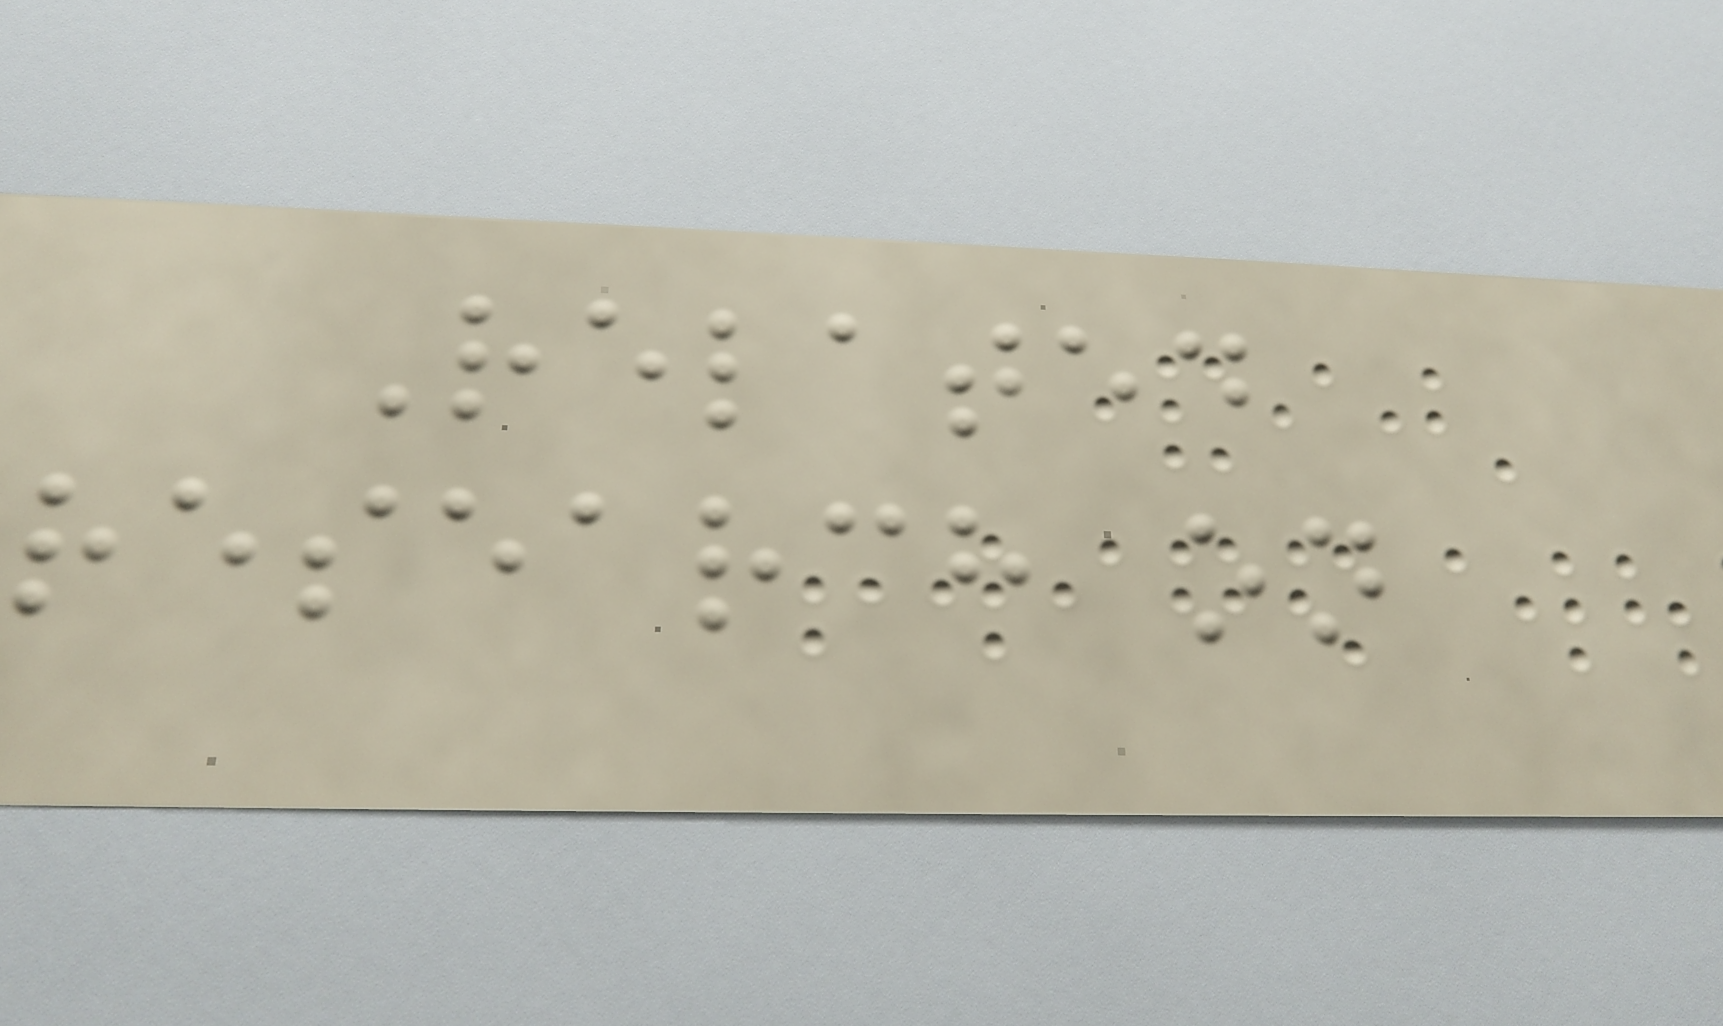Related
research on
